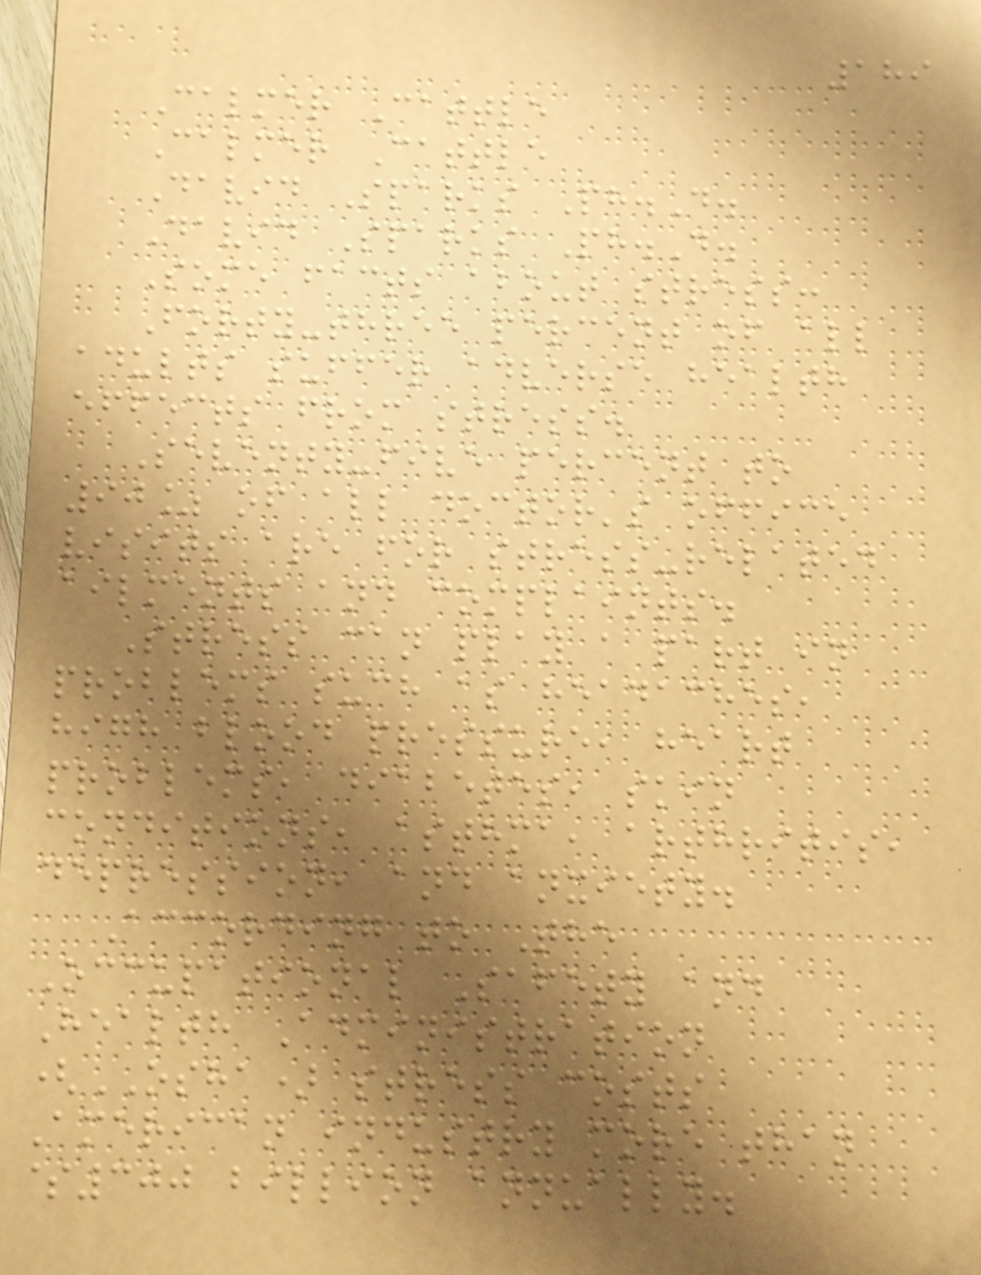189
Calmer Cattle
Calmer Cattle
David Sparks Ph.D.
David Sparks Ph.D.
Some facts about stress:
Forty-three percent of all
adults suffer adverse health
effects from stress.
Seventy-five percent to
90% of all doctor's office
visits are for stress-related
ailments and complaints.
Stress can play a part in
problems such as headaches,
high blood pressure, heart
problems, diabetes, skin
conditions, asthma, arthritis,
depression, and anxiety.
According to The
Occupational Safety and
Health Administration
(OSHA) stress costs
American industry more than
$300 billion annually.
